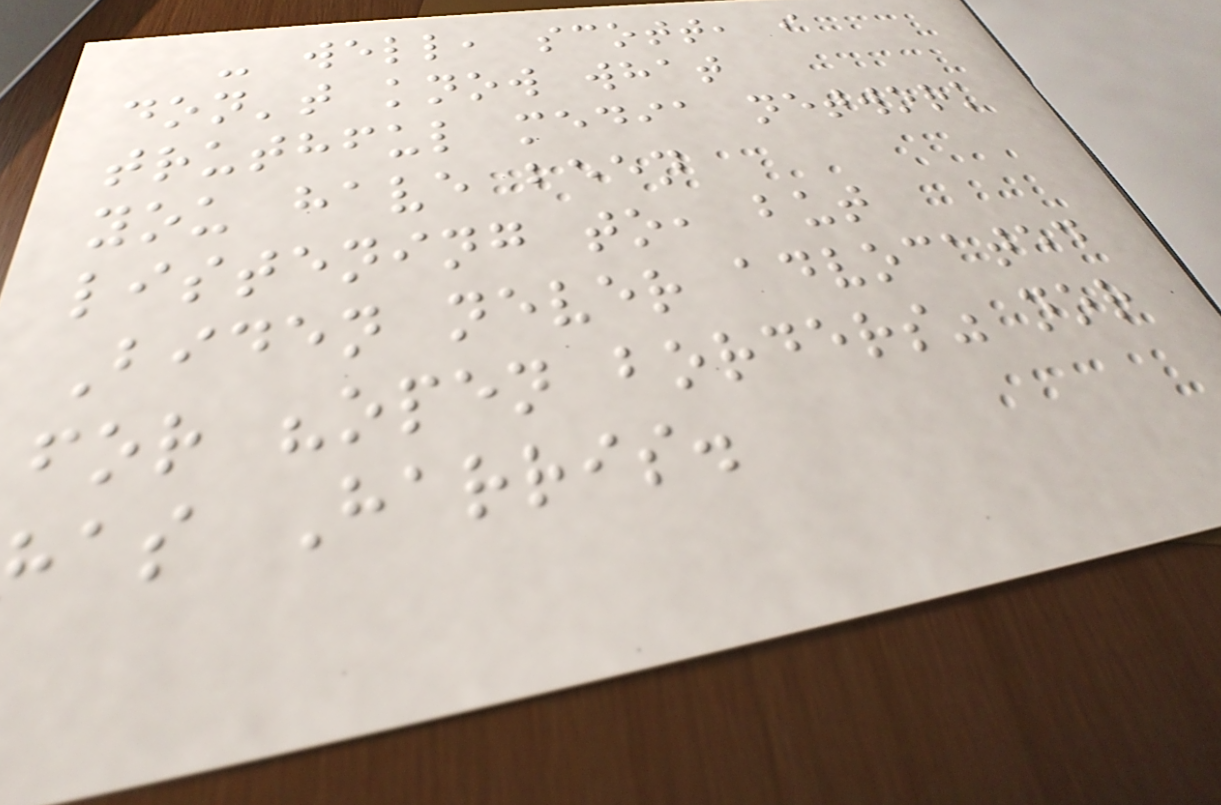- well, scott, i
don't know what
truthful media network
you have been
listening to, but
Biden never advocated
for "open borders" nor
has Harris.
